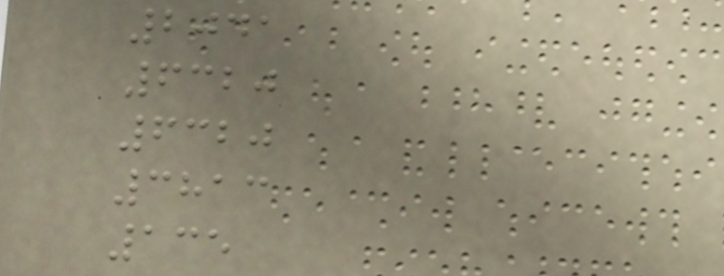2041
6320
6320
3813
135
